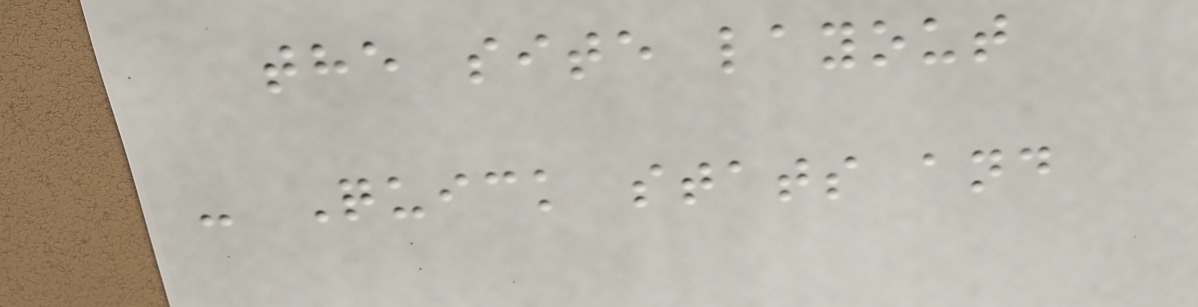the site layout
- Quick stats and
